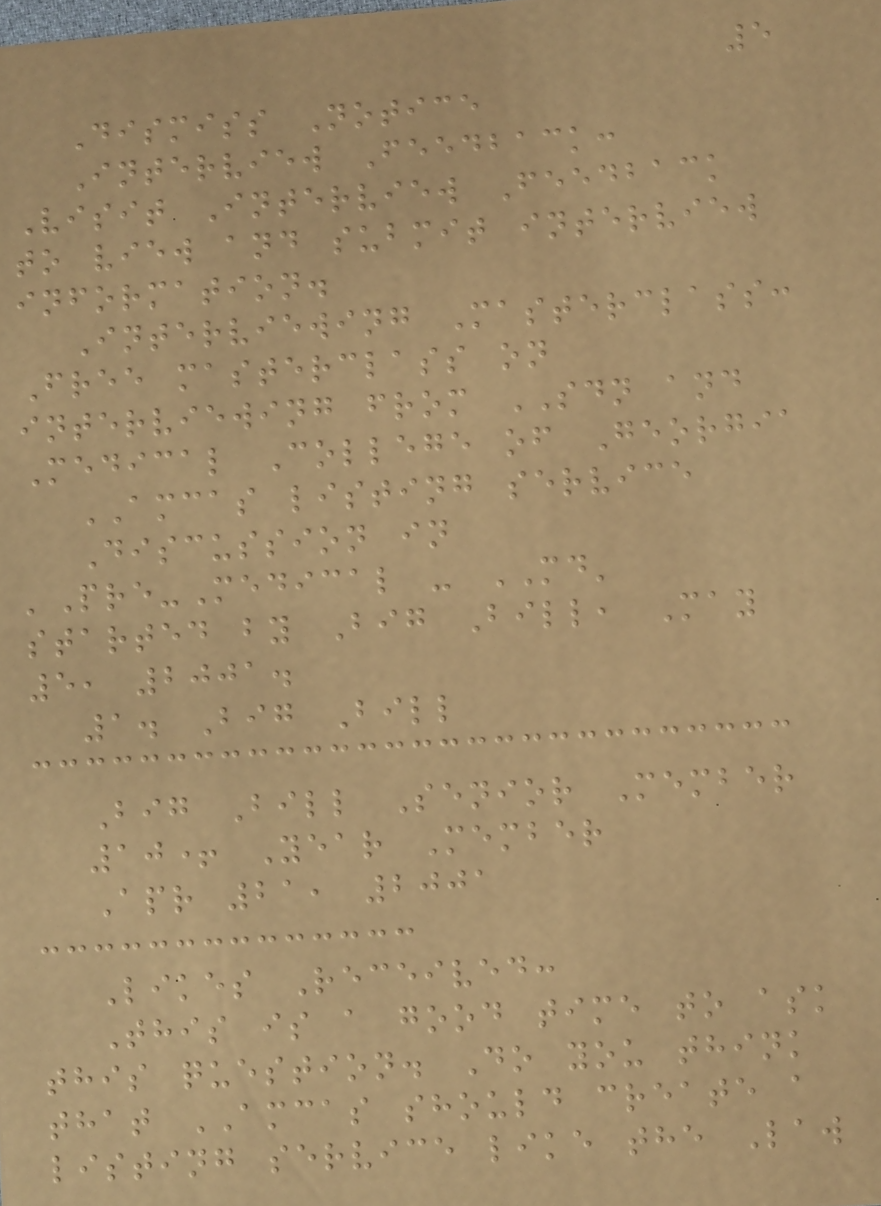5
Dismiss Notice
Interview Feedback:
Visit Interview Feedback
to view and submit interview
information.
Interviewing Masterclass:
Free masterclass on
interviewing from SDN and
Medical College of Georgia
AMCAS listing service
Discussion in
'Pre-Medical - MD'
started by Big Bill, May
5, 2001.
1. Big Bill
Big Bill Senior Member
10+ Year Member
Apr 21, 2001
Likes Received:
This is a good time to ask
this question. Do you think
that AMCAS should create a
listing service like the Law
